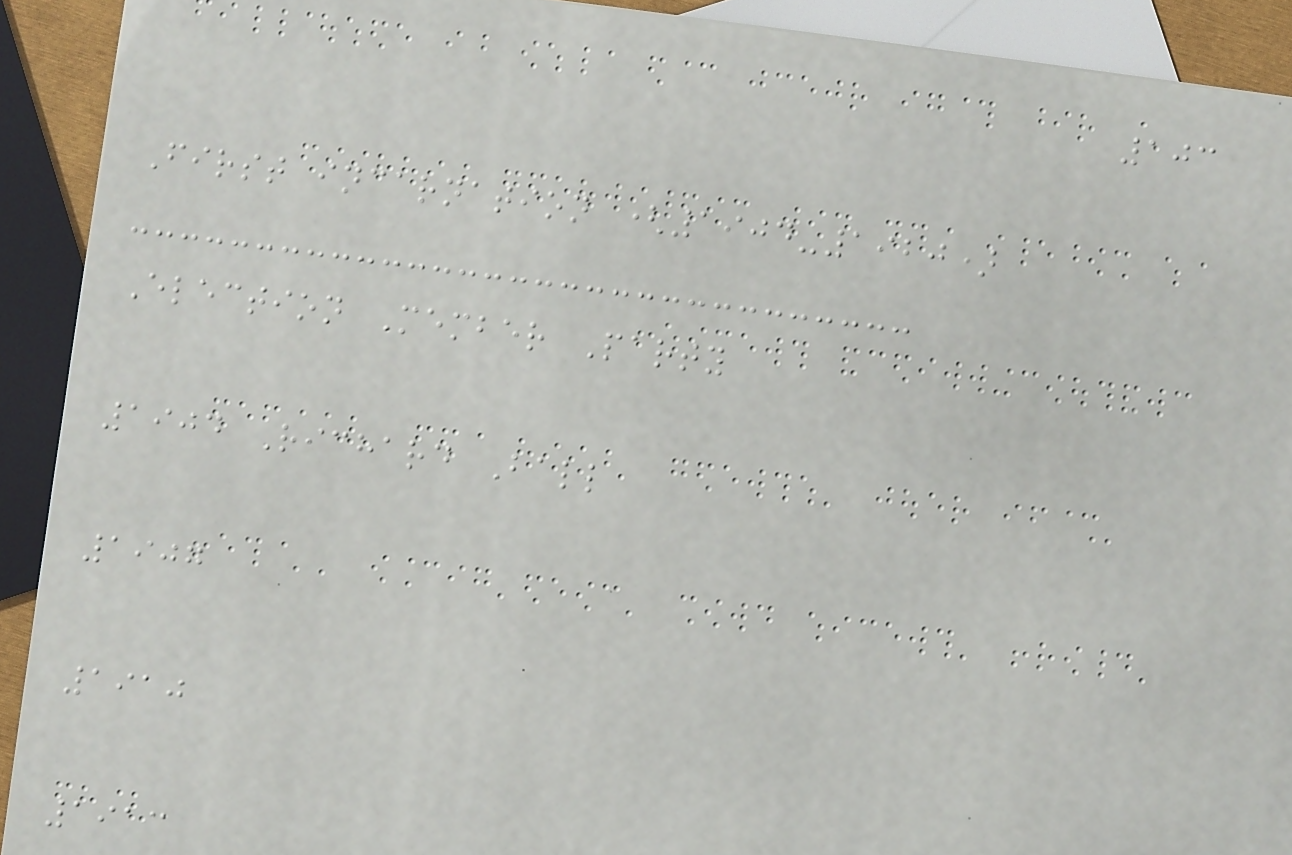103
First incarnation (1904-1920)
Election Member Party
1904 Richard Ball
1907
1910
1913
